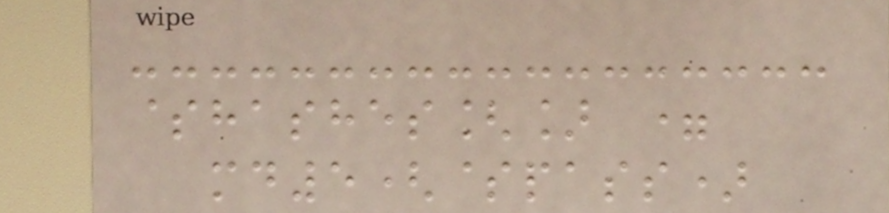$hashes[] =
md5($pass)
